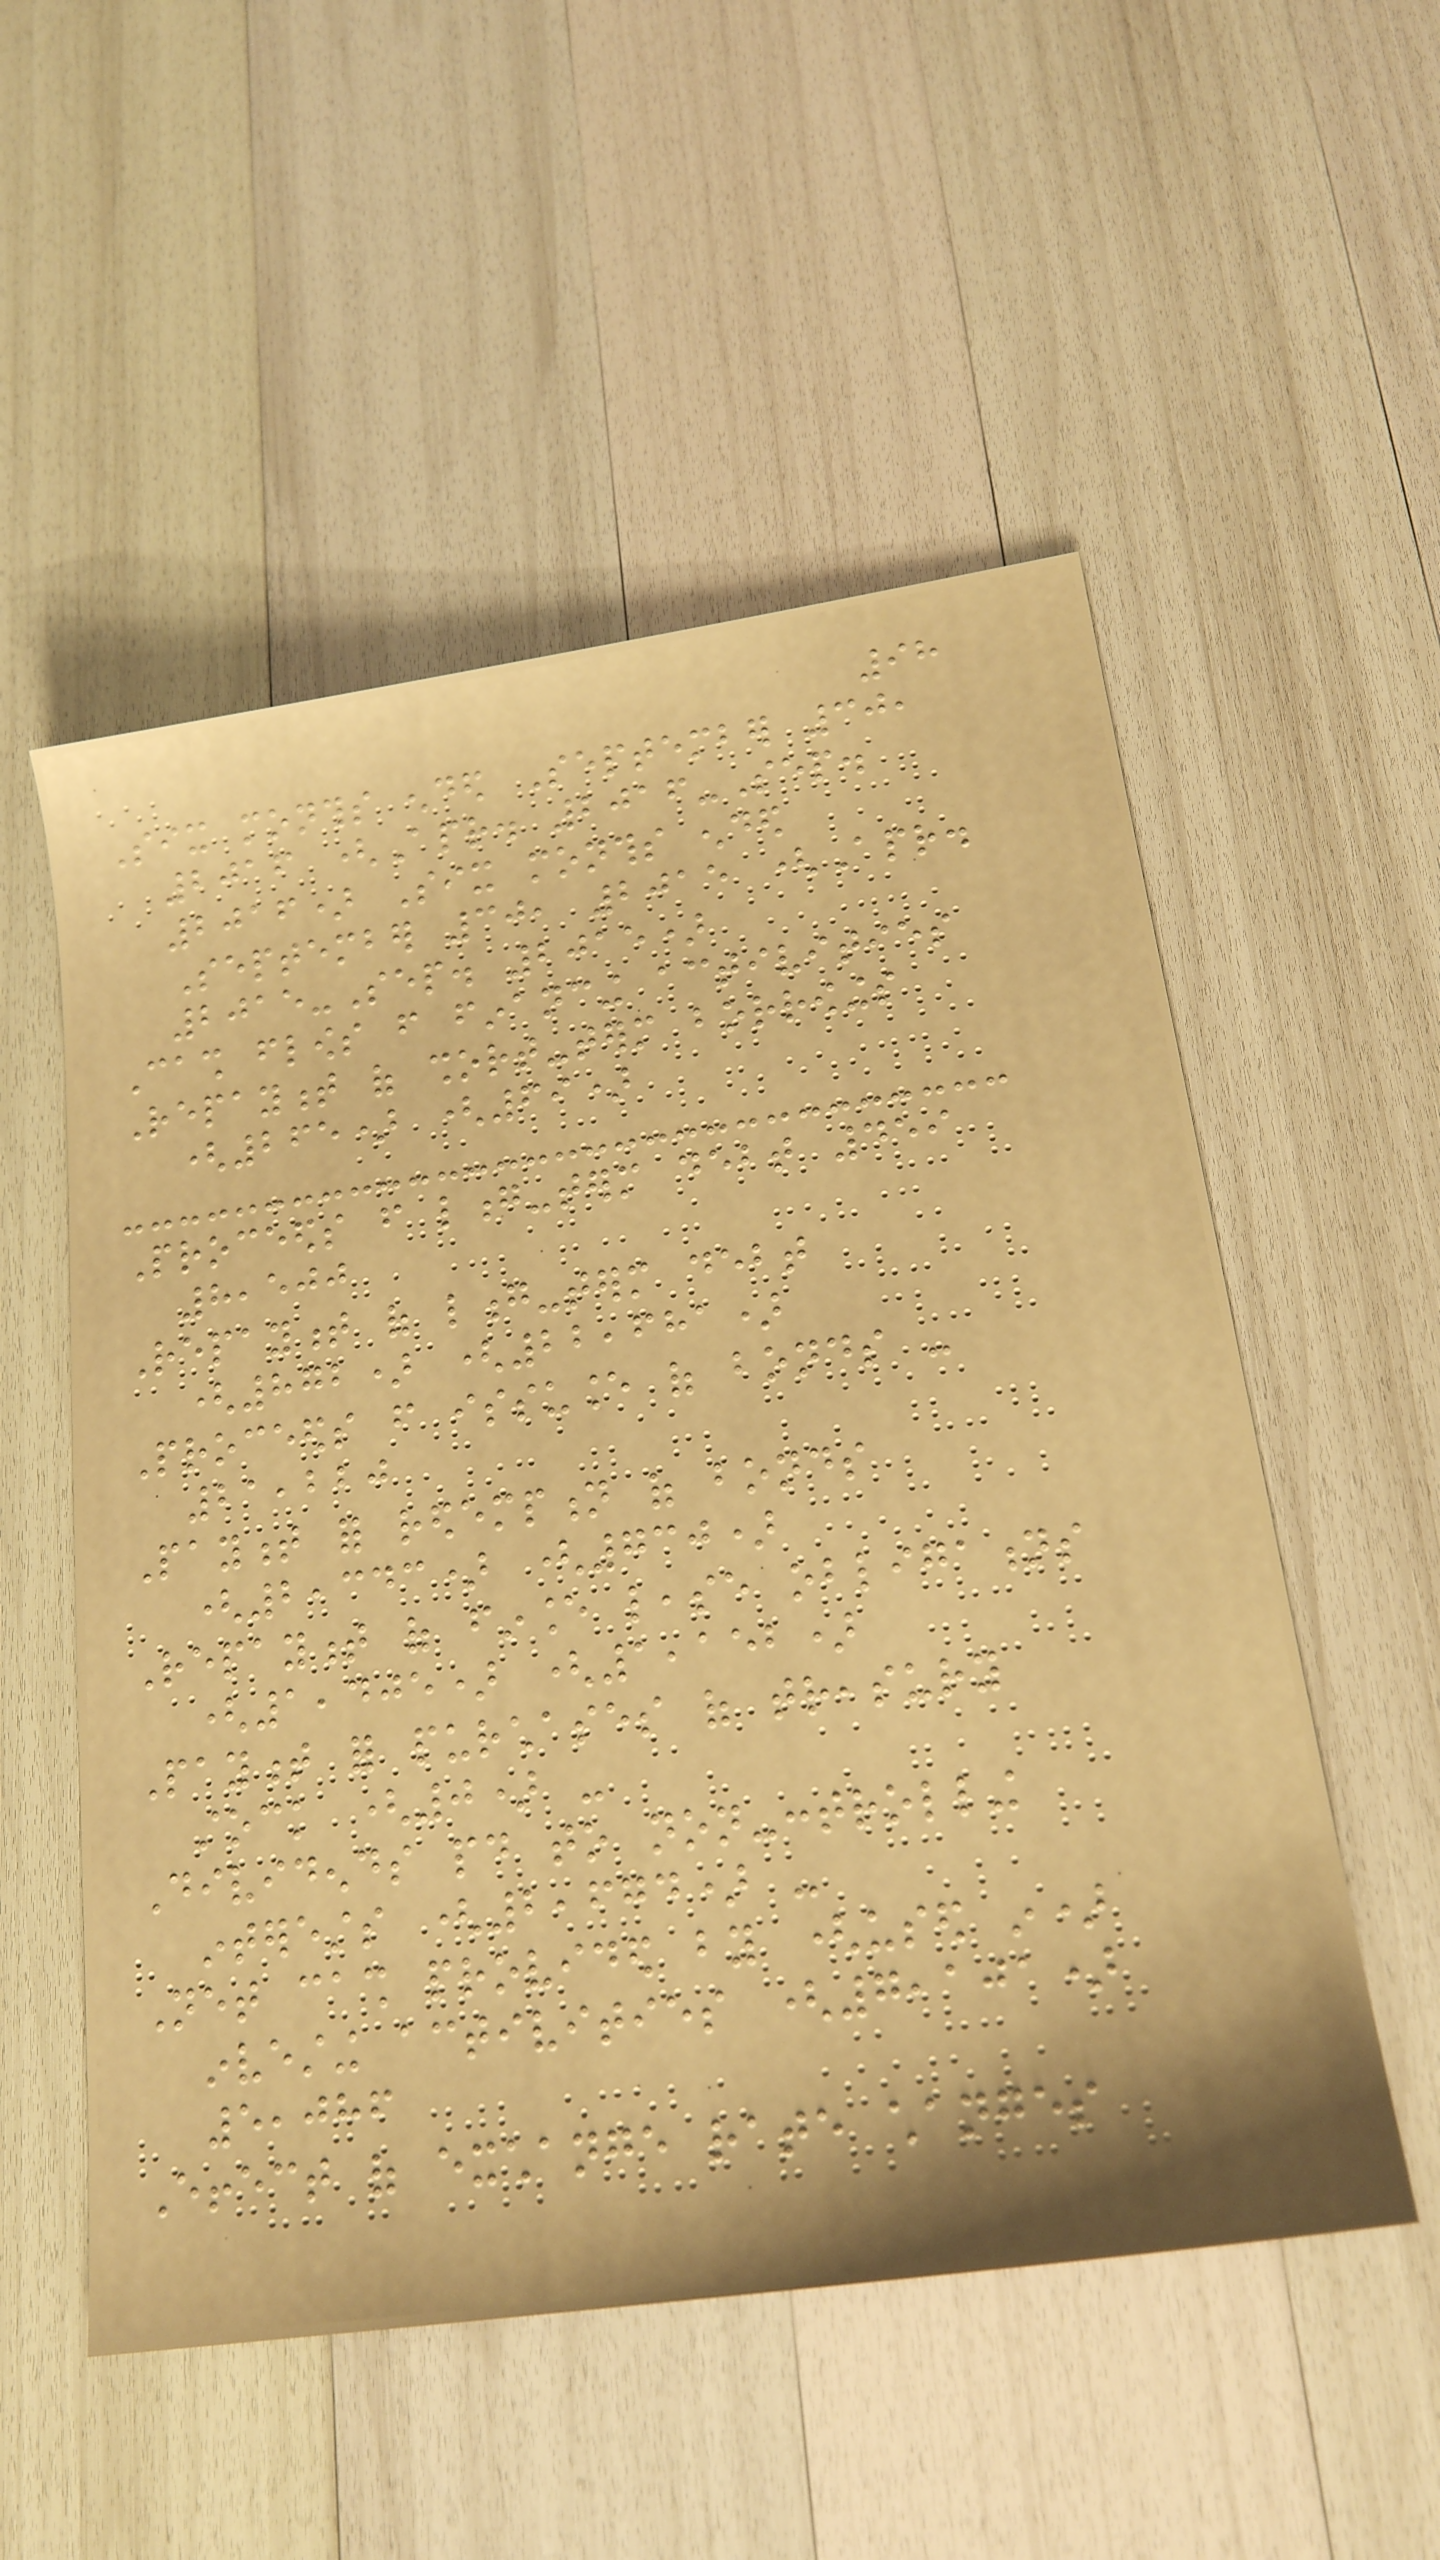98
Six months ended September 30,
2016 (Apr. 2016-Sep.
2016) Six months ended
September 30, 2015 (Apr.
2015-Sep. 2015)
Cash flows from financing activities
Repayment of short-term borrowings
(265) (69)
Proceeds from long-term debt 459
8,500
Repayment of long-term debt
(872) (22,681)
Proceeds from issuance of bonds -
21,220
Payment for redemption of bonds
(2,343) (730)
Repayment of finance lease obligations
(1,405) (1,152)
Payment for purchases of treasury
stock (0) -
Dividends paid to non-controlling
interests (2,674) -
Net cash provided by (used in)
investing activities (7,101)
5,086
Effect of exchange rate changes
